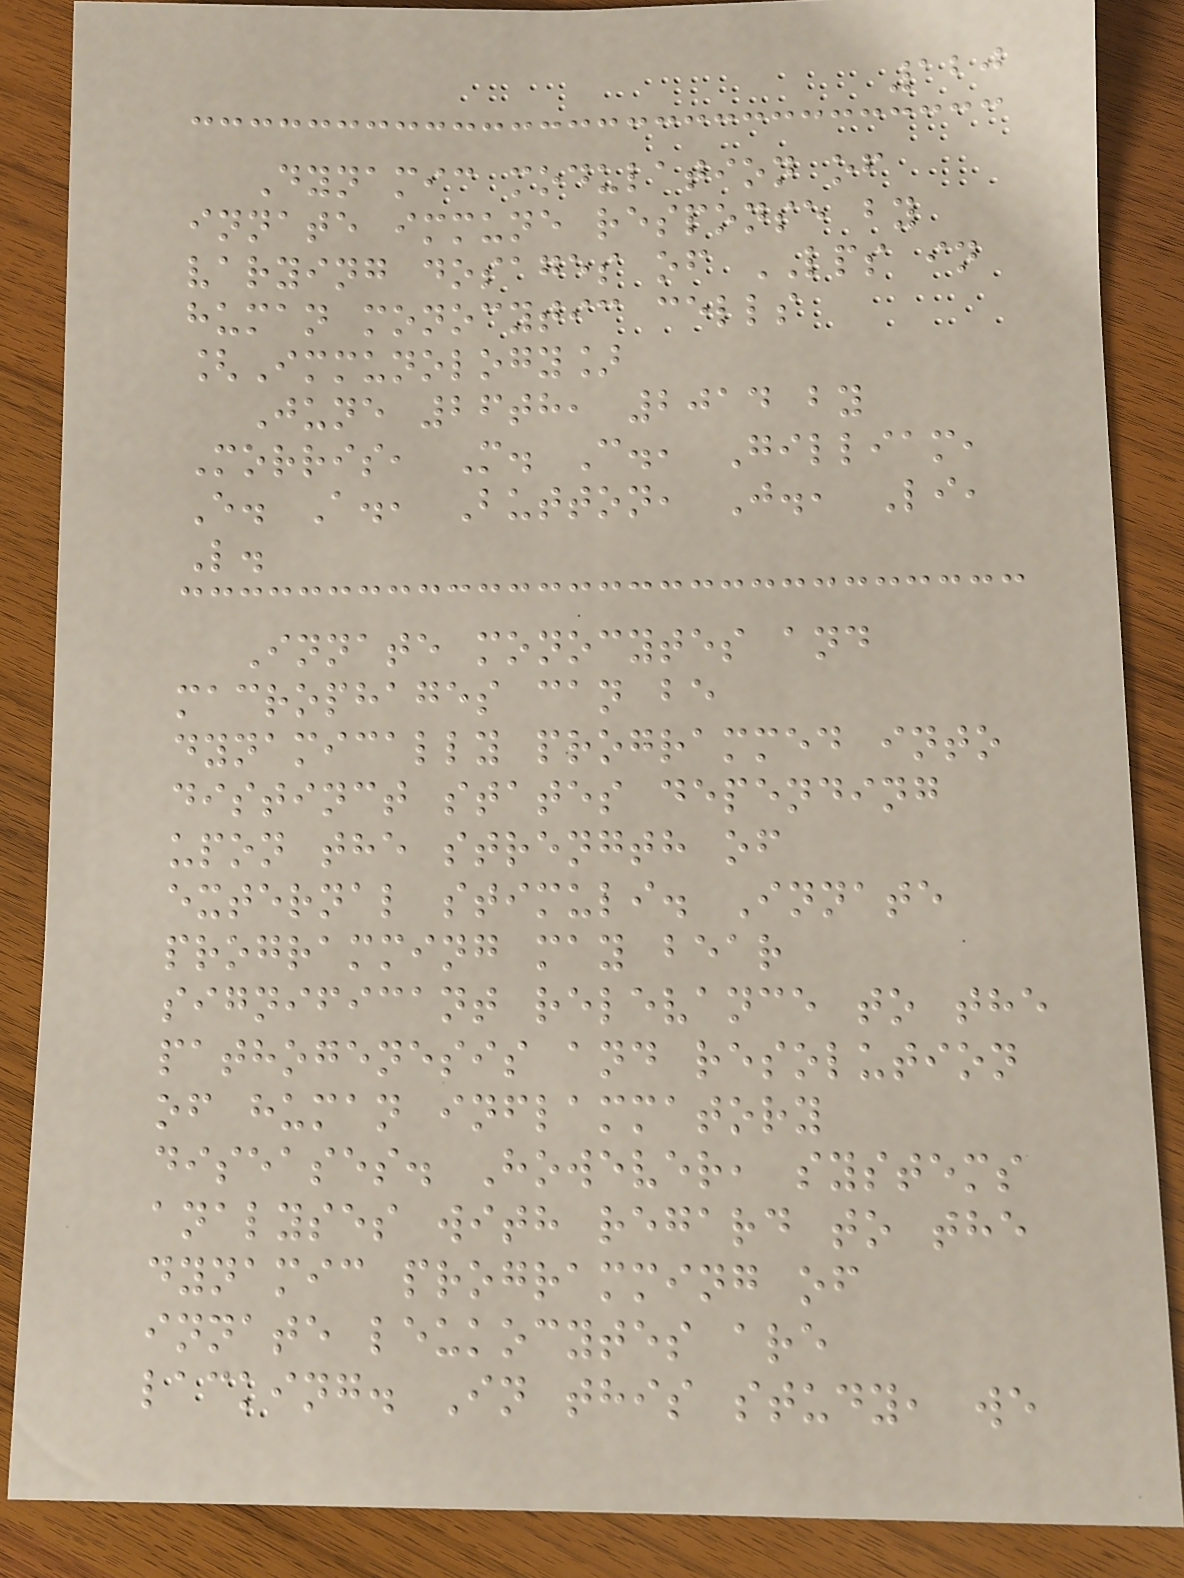120
Dynamic modulation of
innate immune response by
varying dosages of LPS in
human monocytic cells
[Immunology]
June 26th, 2014 by
Morris, M. C., Gilliam,
E. A., Button, J., Li,
L.
Innate monocytes and
macrophages can be
dynamically programmed into
distinct states depending
upon the strength of
external stimuli. Innate
programming may bear
significant relevance to the
pathogenesis and resolution
of human inflammatory
diseases. However, systems
analyses with regard to the
dynamic programming of
innate leukocytes are
lacking. In this study, we
